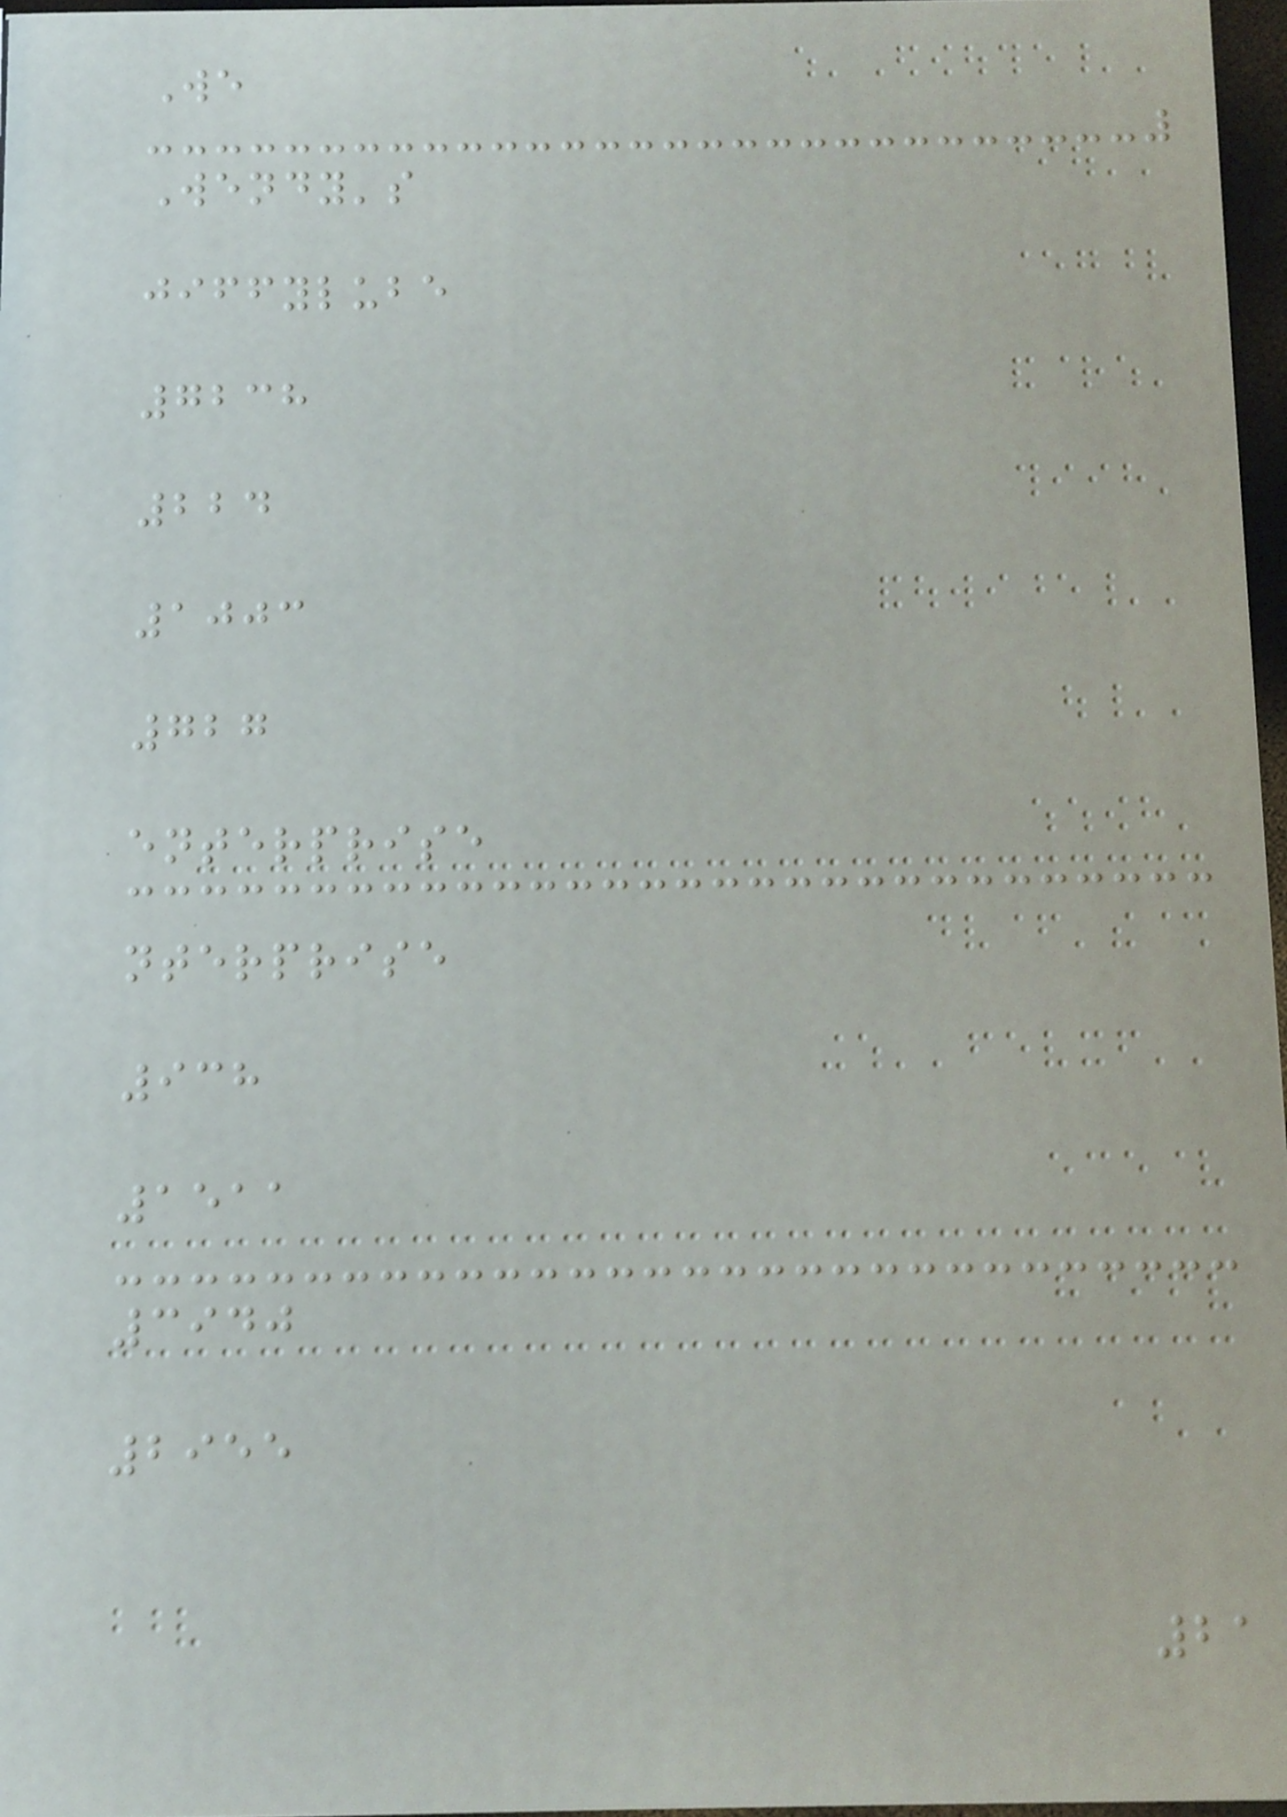We
Wendy's
jiffylube
7238
224
1003
727
enterprise
nterprise
938
1511
3940
2955
21
